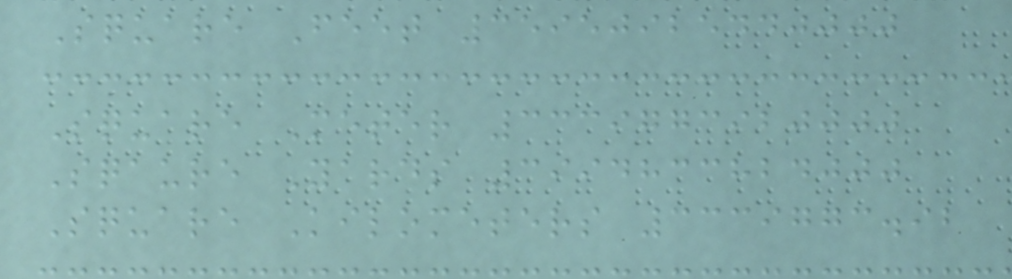Square Feet 35950925440000
Square Meter 3339773920000
Sqaure Yards 3994833824000
Square Kilometers 3339773.92
